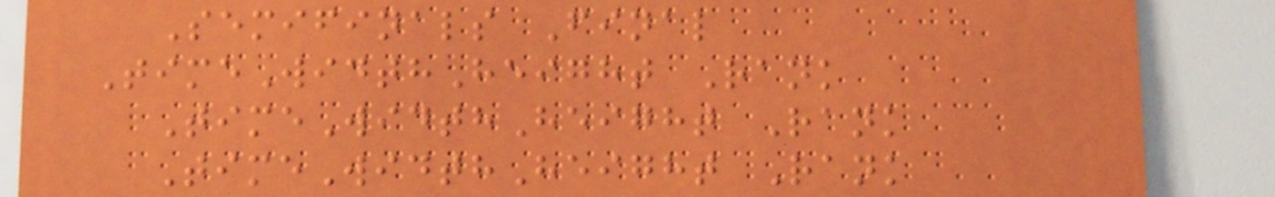Semifinals Final
TimeWidthHeight Rank
TimeWidthHeight Rank
TimeWidthHeight Rank
